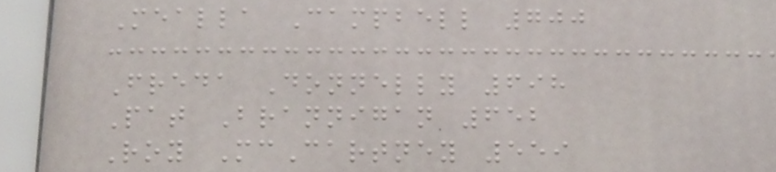Mealla Campbell 700
Freda Donnelly 698
Pat Brannigan 652
Roy McCartney 559
